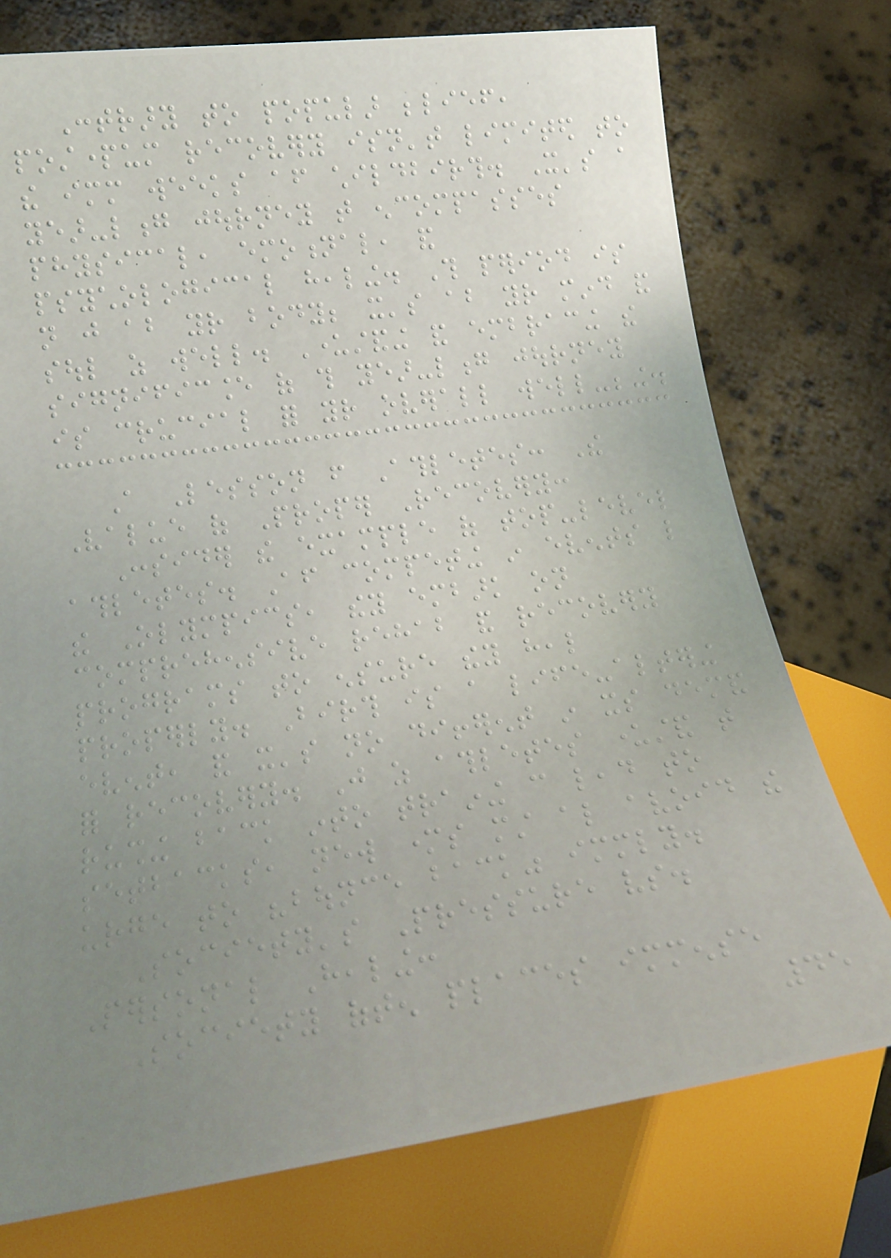Contrary to popular belief,
postpartum recovery isn't limited to
the immediate weeks after childbirth. It's a
year-long journey that encompasses
physical, emotional, and
psychological healing. This period is
not just about your body; it's about your mind and
soul as well. Understanding and embracing the
significance of this year-long journey
is crucial for your overall well-being.
A Lesson from Athletes: The
Value of Proper Recovery:
Consider the example of top-level
athletes. After competing in events like
the Olympics, they embark on
comprehensive rehab and recovery
programs to ensure they heal
properly. Birth is a life-altering
event, and it's no different in its demand
for recovery. Just as athletes understand that
rushing back into training can lead to
setbacks, new mothers must also avoid the
urge to "bounce back" immediately.
Society's Pressure vs.
Personal Healing:
Society often places immense
45
